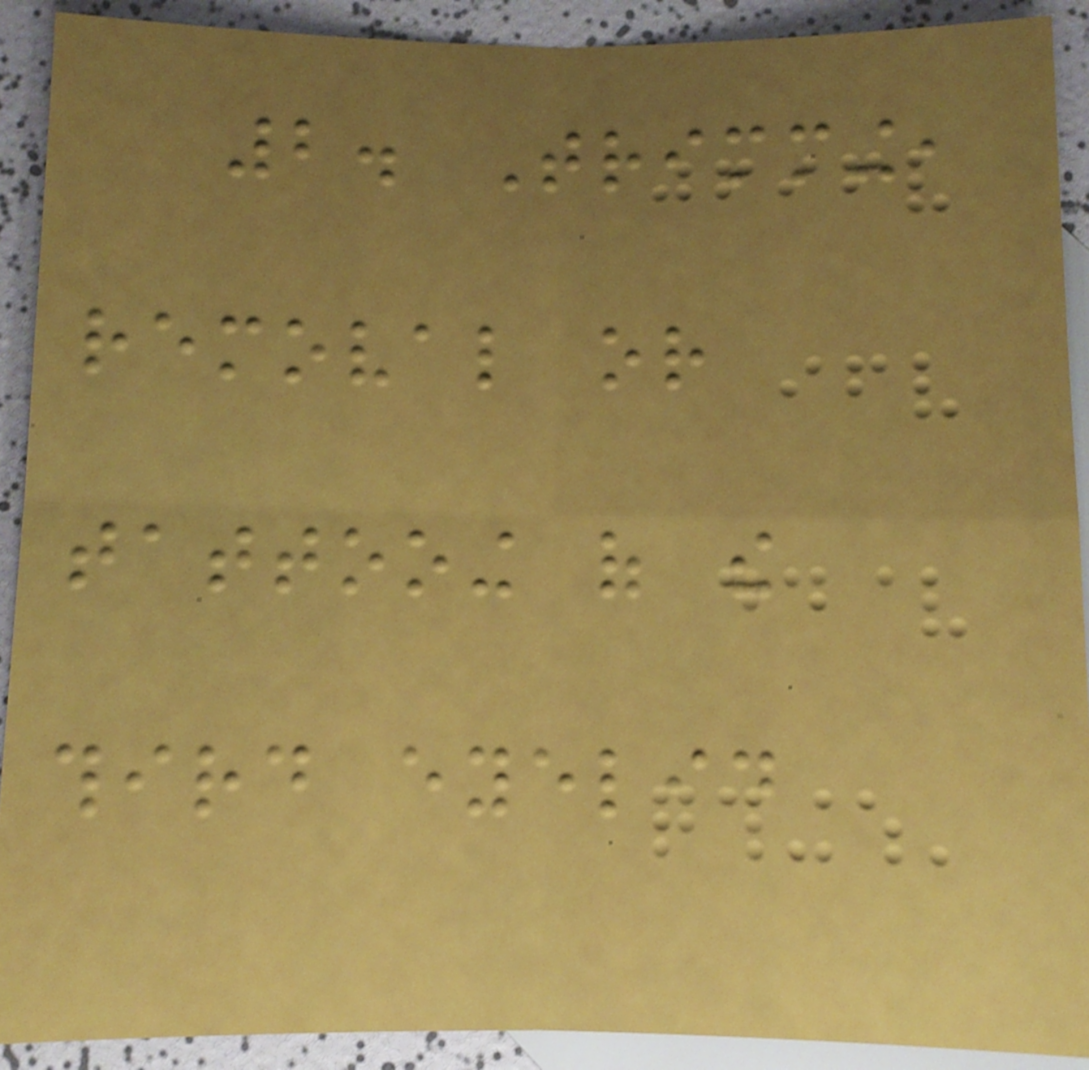2. Trimming,
removal or
tattooing of the
third eyelid
